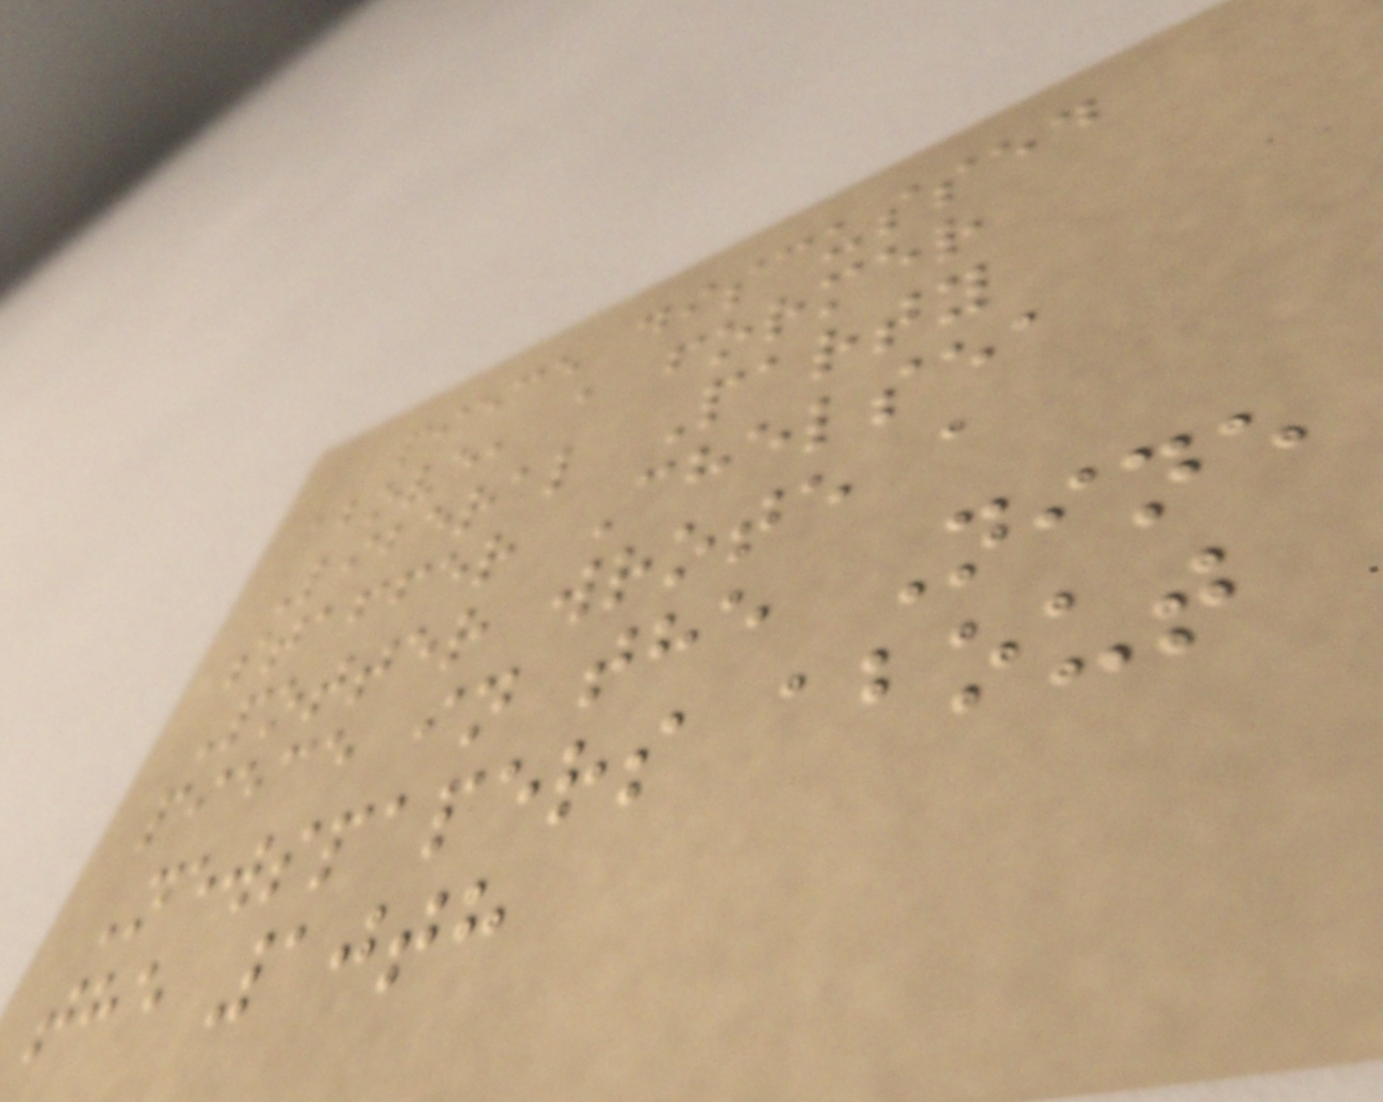piece discussed
above, a former
Liberal Party
staffer Chelsea
Potter wrote a
piece in the Nine
Newspapers about
the 10th
